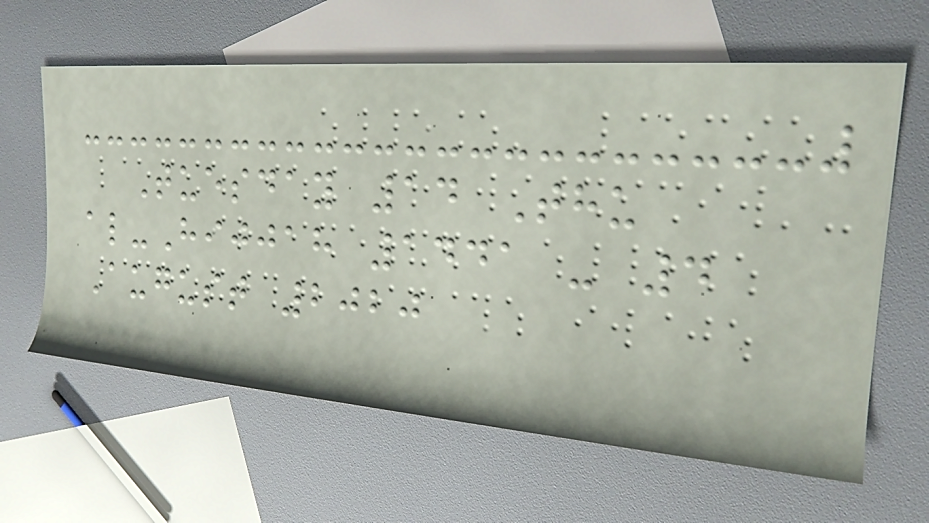Tuesday 14 Thu
al-Hijjah 1441 - 4
August 2020
